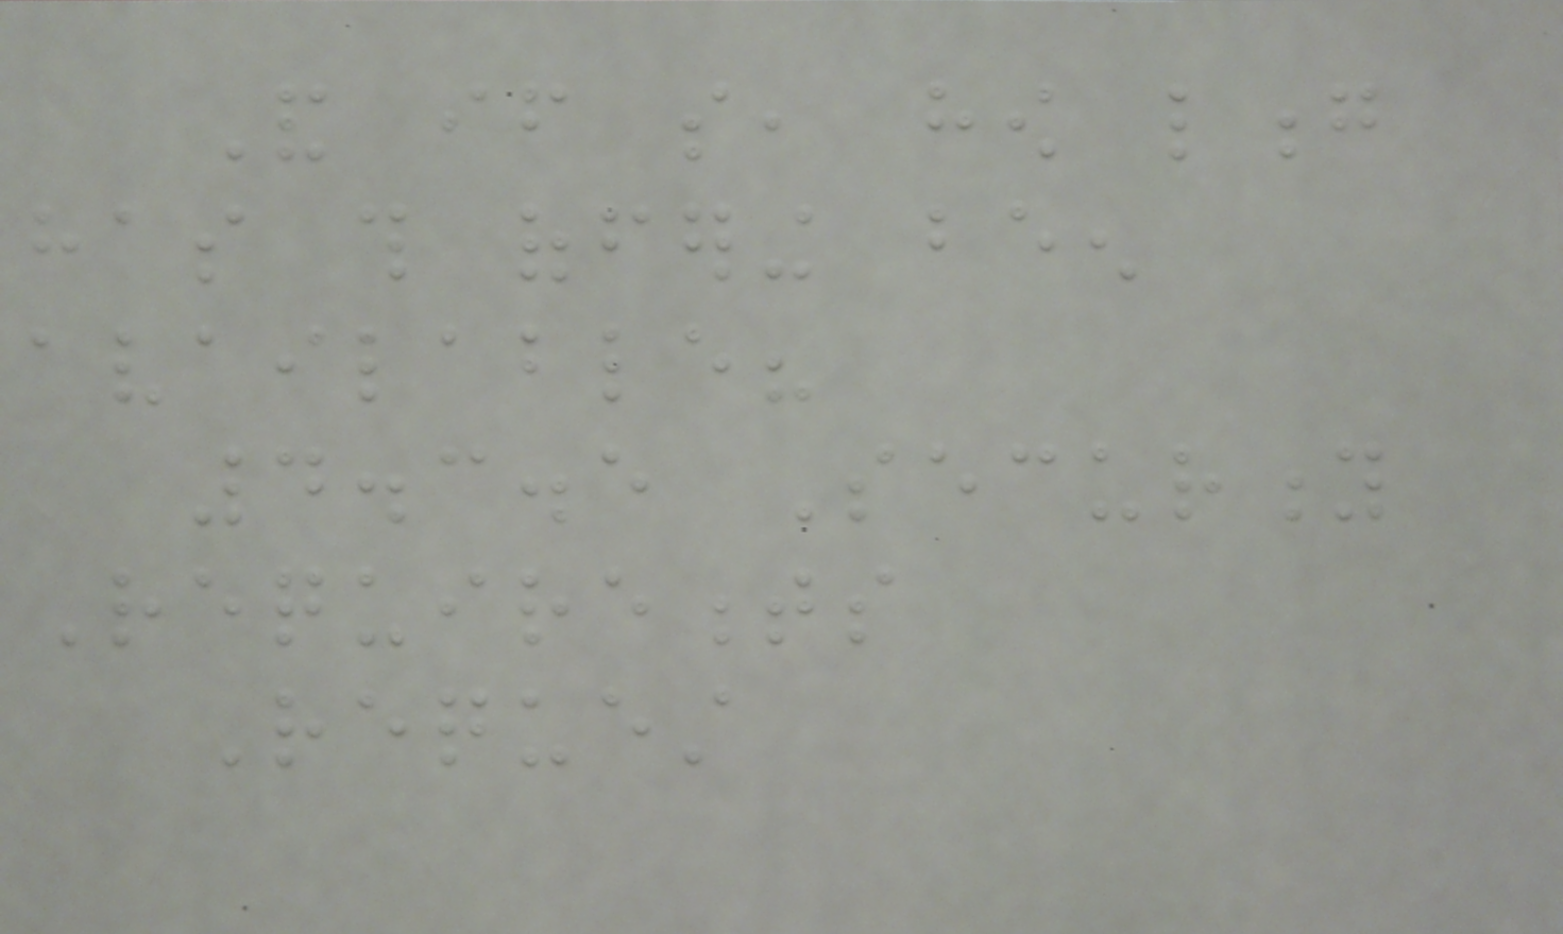And if so, how long
has this offering been
available?
4.3.5 Security
Requirements
Request
